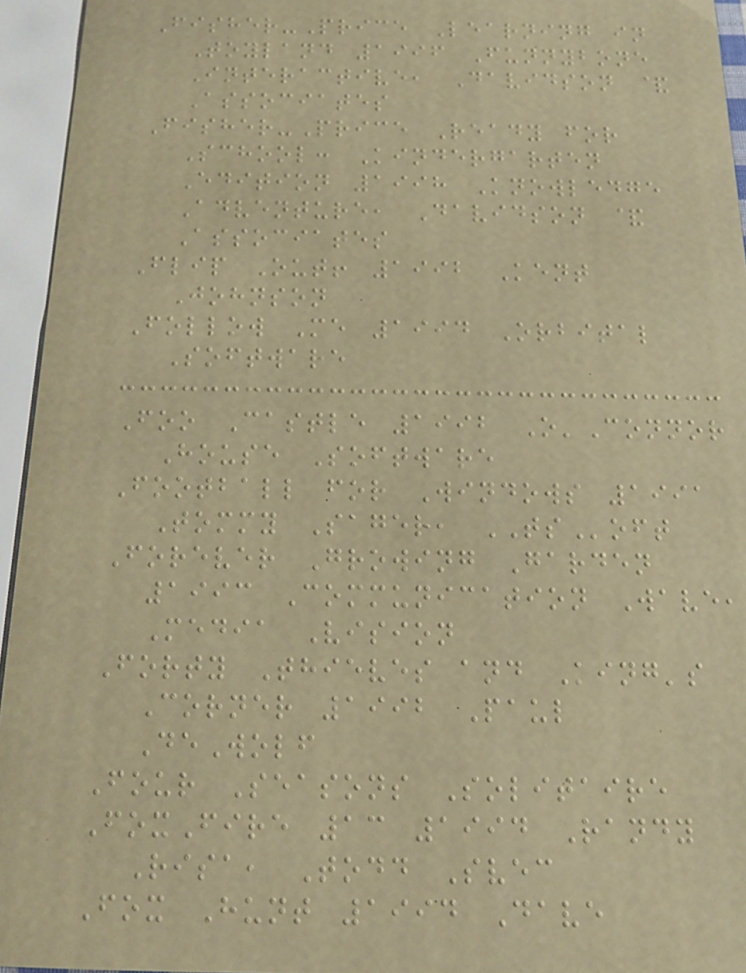Fisher-Price Learning in
Toyland 1996 Funnybone
Interactive, Davidson &
Associates
Fisher-Price Ready for
School: Kindergarten
Edition 1998 Knowledge
Adventure, Davidson &
Associates
Flip Out! 1992 Kent
Johnson
Follow Me 1994 Orbital
Software
Foo Castle 1992 O'Connor
House Software
Football for Windows 1991
Tommy Sager, TSoft
Forever Growing Garden
1993 Communication Wave,
Media Vision
Forty Thieves and King's
Corner 1992 Paul
DeWolf
Four Seasons Solitaire
FoxFire 13 1994 Randy
Risa, Todd Svec
Fox Hunt 1994 Dave
